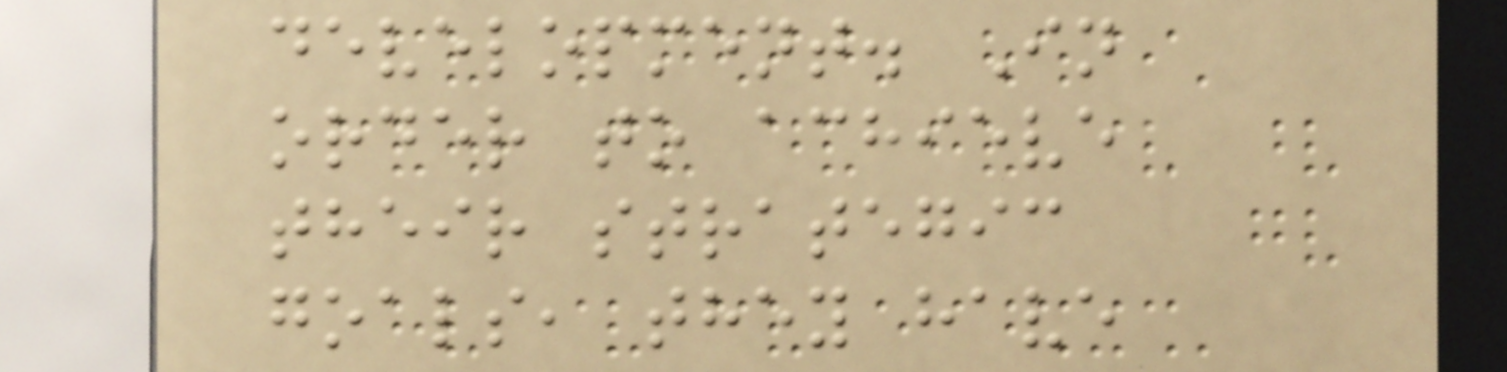development. In
order to achieve
their strategic
goals, they have
